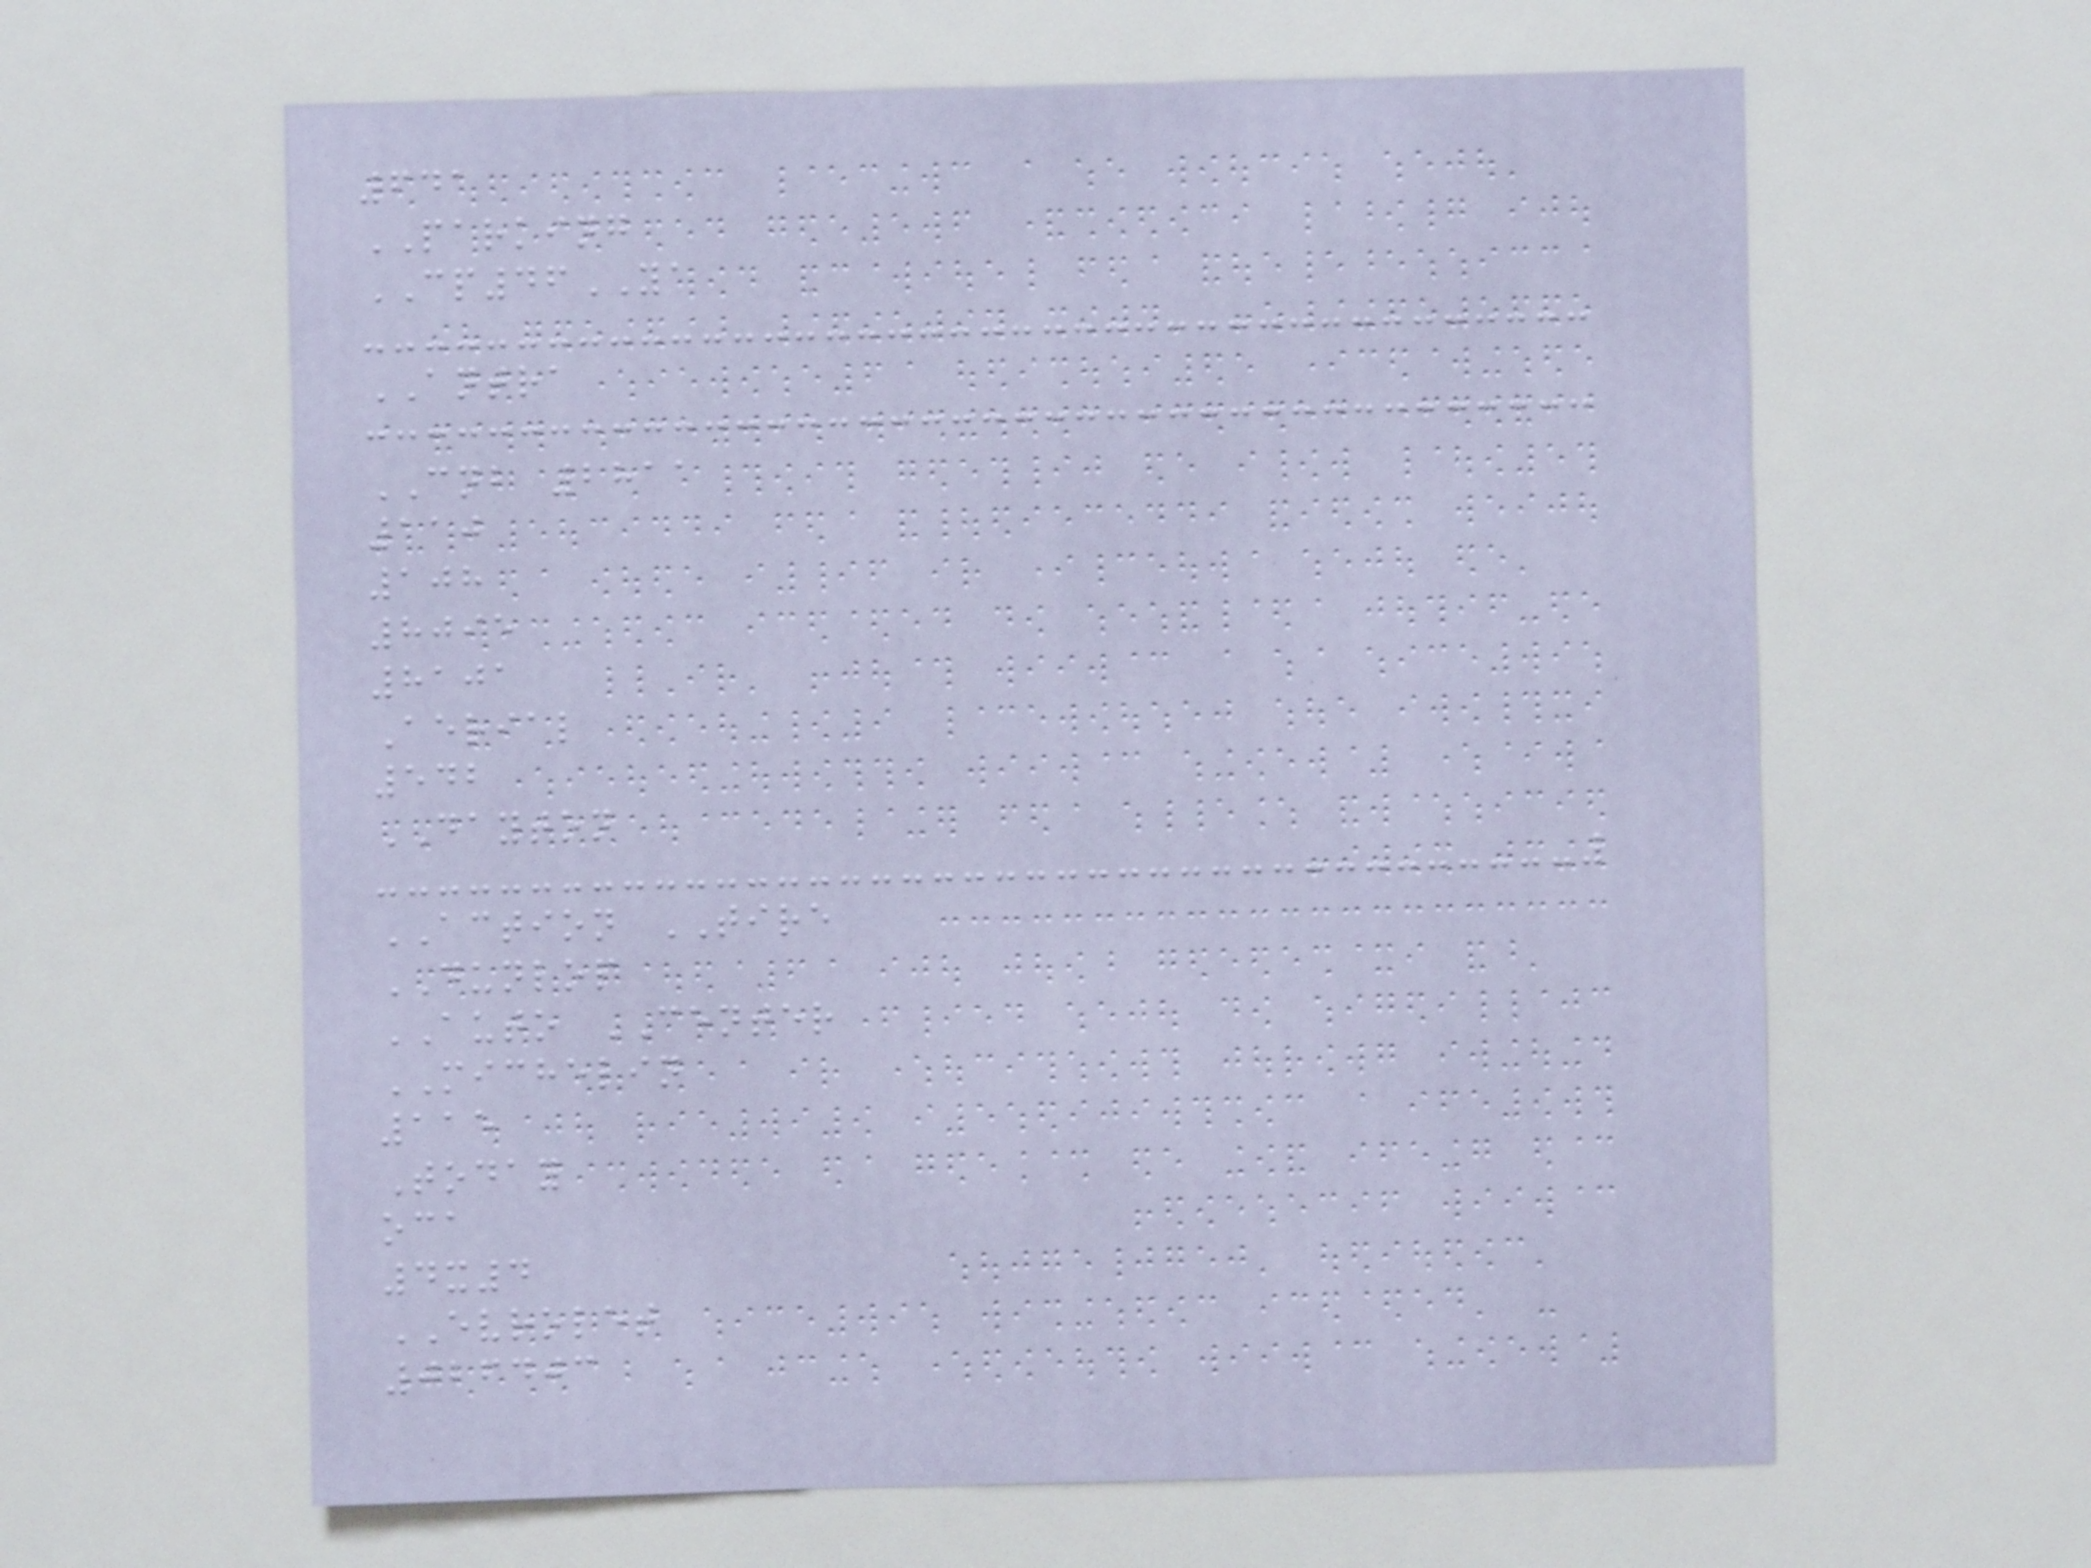641
PARKING
CP46YA
ANTRA
CNB 2811
110
108
8095
8101
Aerial
542
DAYTON
ACTION TIRE
DUNLOP
AUTO CENTER
MICHELIN
115
Today
oca
4x4
EVROLET
026403
